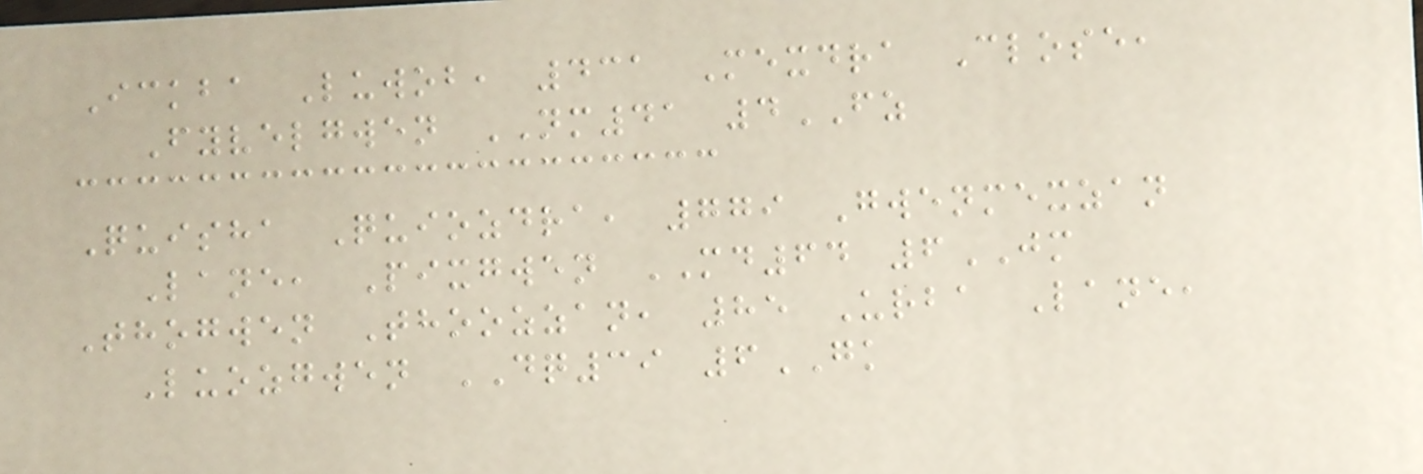Ickba Luwob, 431 Mexdra Close,
Fyvelgwen NM41 4FZ
Quisha Quiozdra, 779 Gwenmexzan
Lane, Pixgwen MD64 6JM
Thogwen Thoozzan, 85 Urba Lane,
Luozgwen DQ39 6GK
